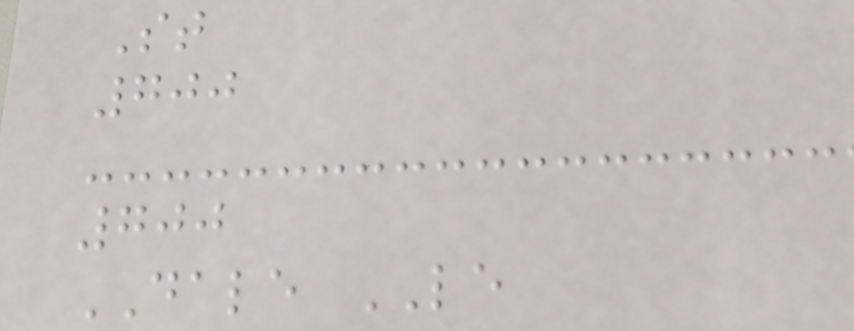St
700
700
DALE LE
